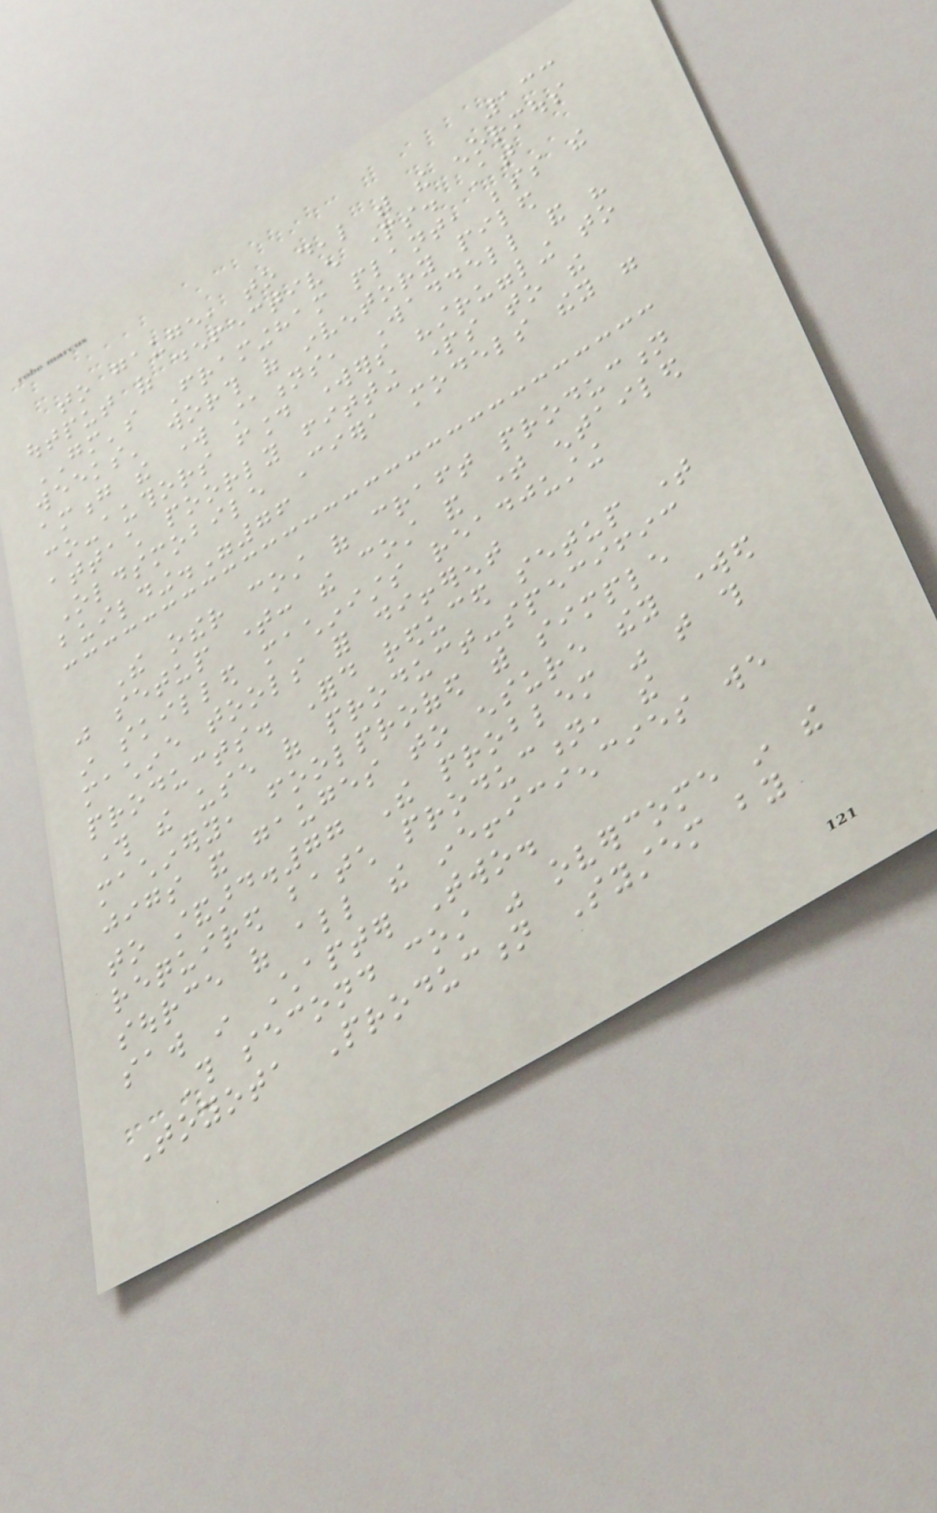133
to gauge, to deal with the enormous
output of defective parts. At
GM's Framingham plant, besides the
weeks' worth of inventory piled
among the work stations, Waddell and his
co-authors found workers "struggling to
attach poorly fitting parts to the
Oldsmobile Ciera models they were
building."76
The other cost of craft production
was setup time: the cost and time entailed
in skilled machinists readjusting
machine tools for different
products. Ford reduced setup time
through the use of product-specific
machinery, foolproofed with simple
jigs and gauges to ensure they worked
to standard.77 The problem was that this
required batch production, the
source of all the inefficiencies we
saw in Chapter Two.
This second cost was overcome in the
Toyota Production System by
